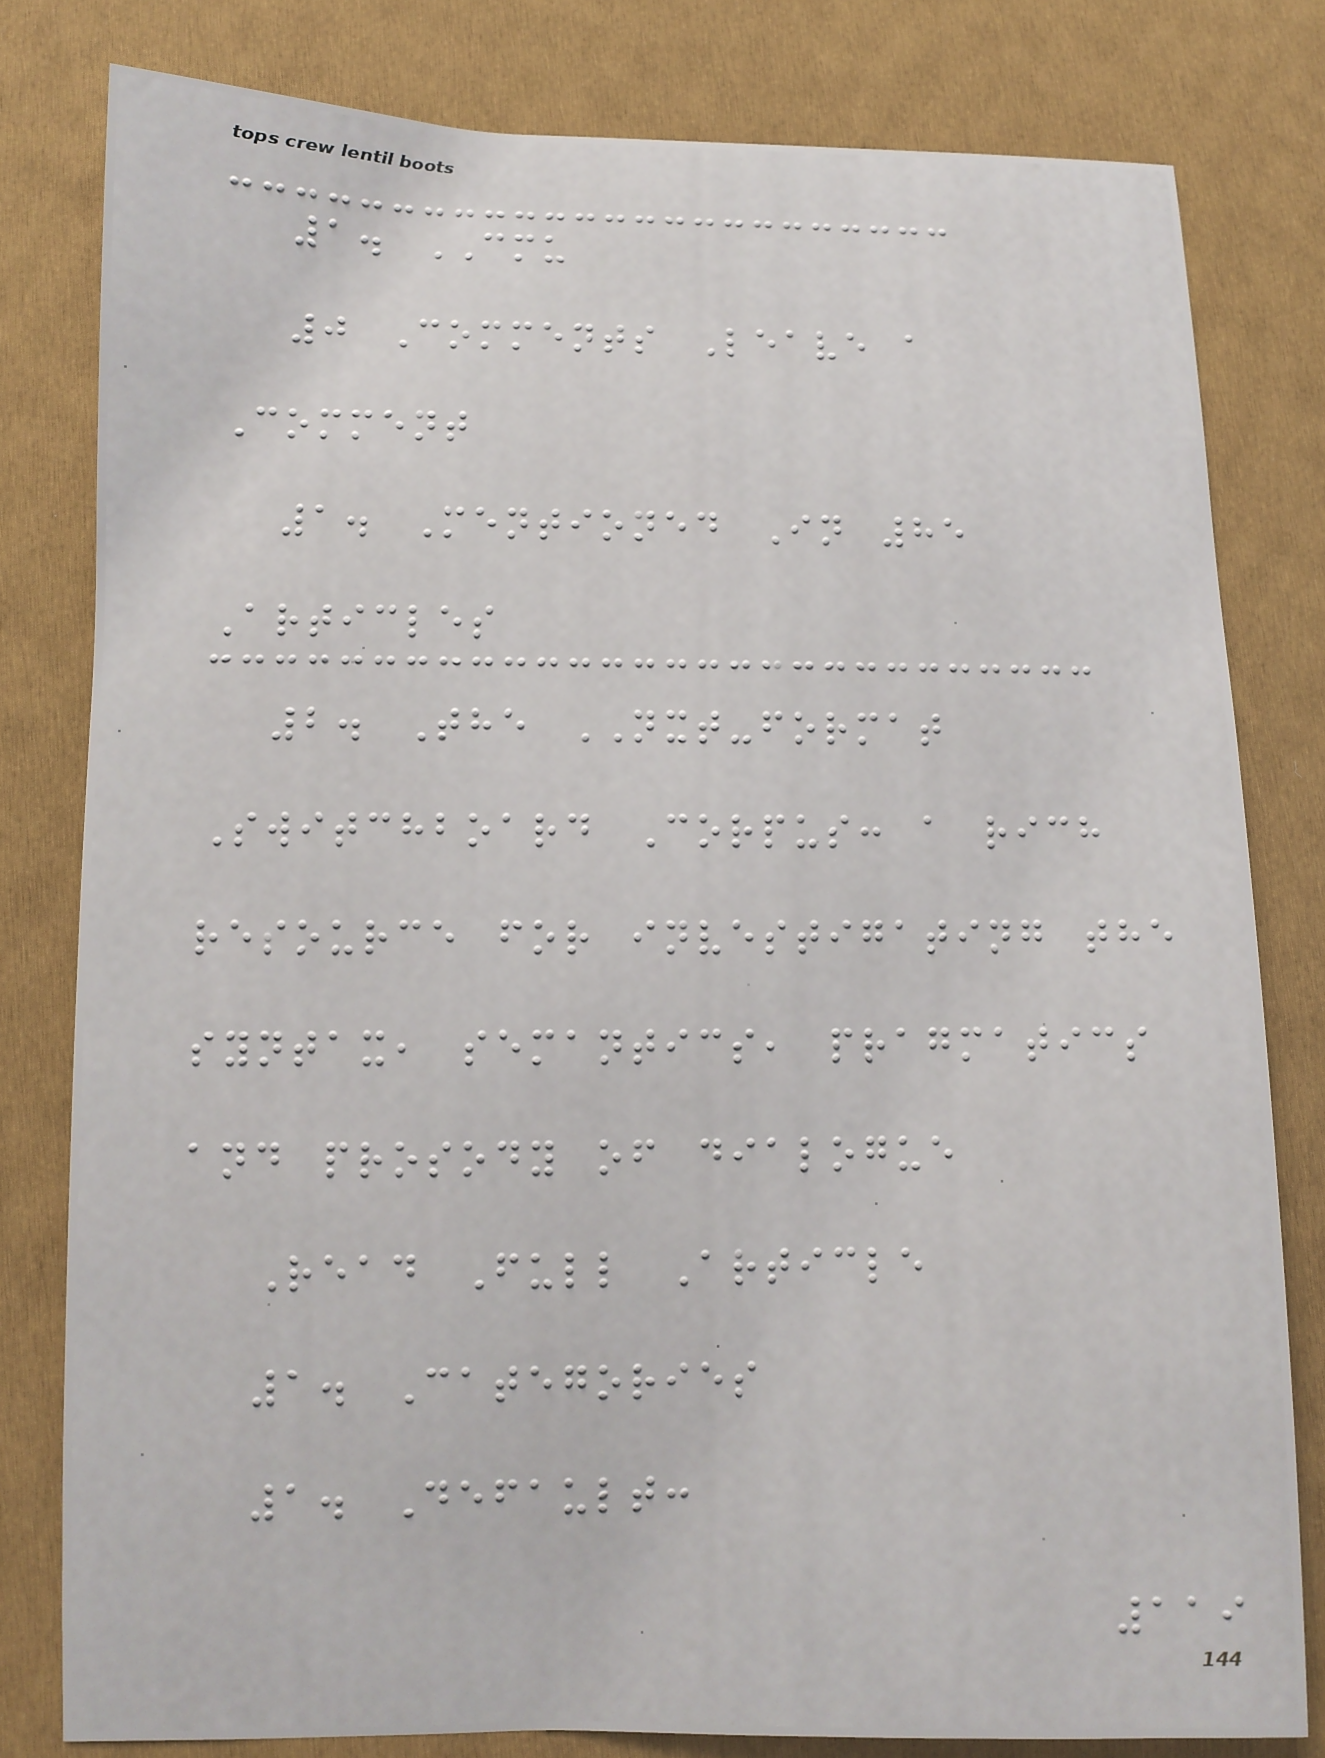1. CMU
0 Comments Leave a
Comment
1. Mentioned In 85
Articles
2. The NXT-format
Switchboard Corpus: a rich
resource for investigating the
syntax, semantics, pragmatics
and prosody of dialogue
Read Full Article
1. Categories
1. Default:
119
